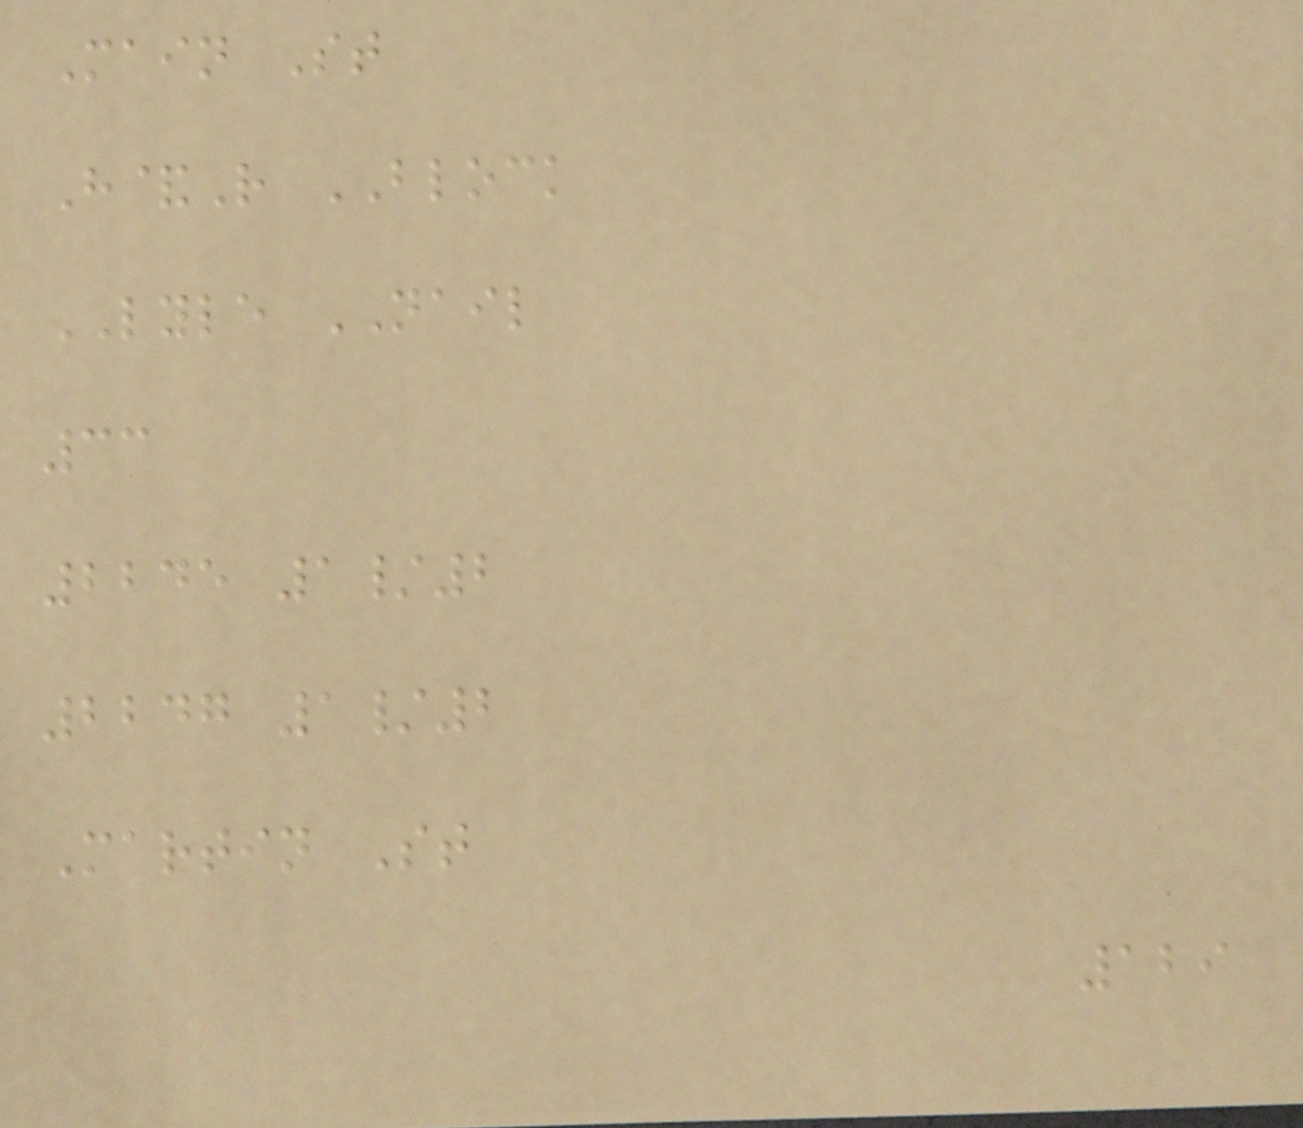Main St
H&R BLOCK
LYLE NAIL
33
2245 1/2
2247 1/2
Martin St
129
